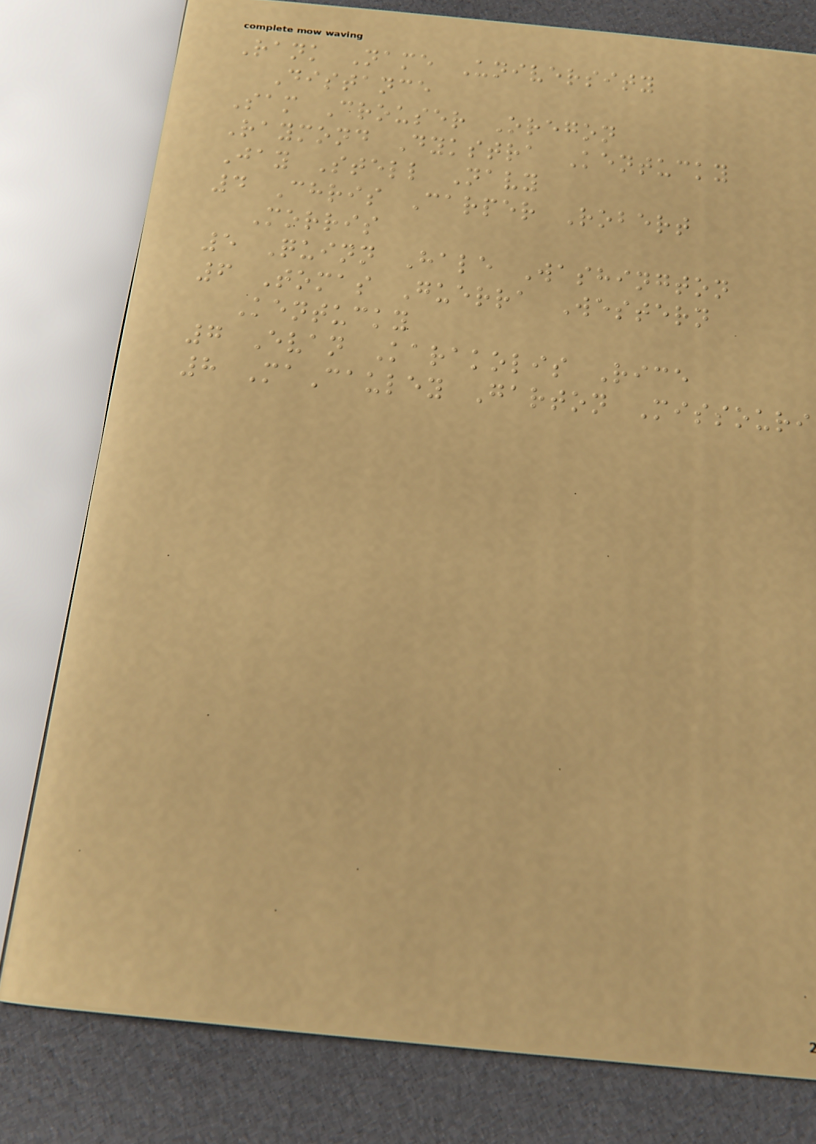Rank Name University
Distance
Sam Crouser Oregon
Raymond Dykstra Kentucky
Jay Stell Navy
4 Chris Carper Robert
Morris
5 Quinn Hale Washington
6 Tomas Guerra Western
Kentucky
7 Evan Karakolis Rice
8 MaCauley Garton Missouri
